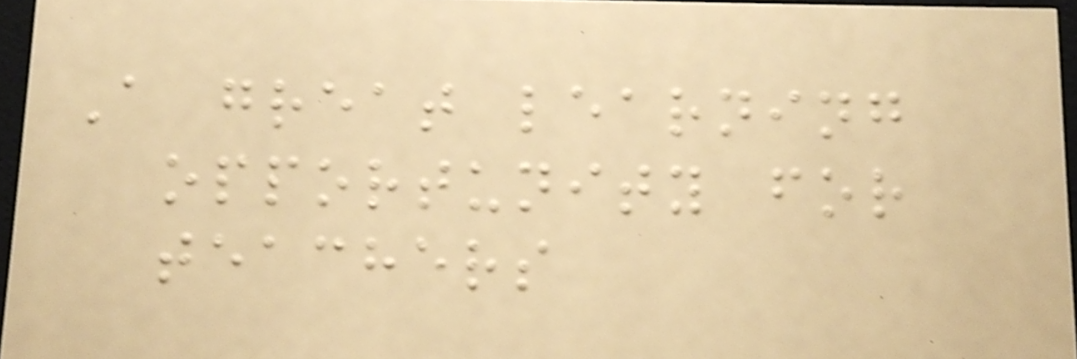A great learning
opportunity for
teachers
